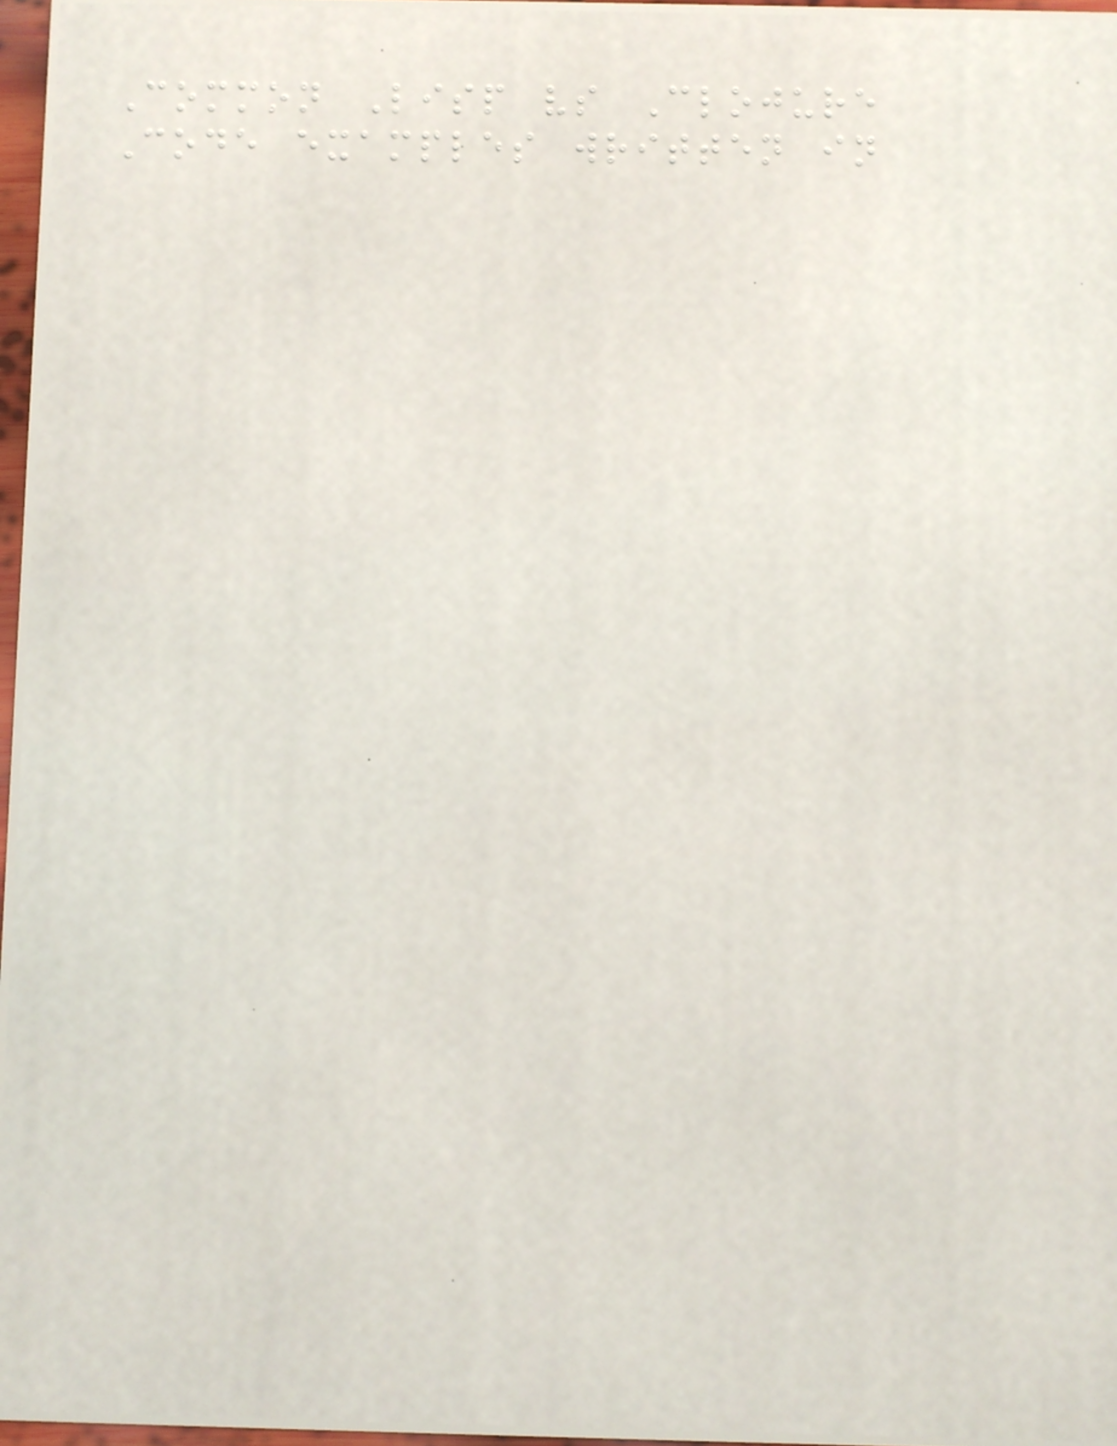Common Lisp vs Clojure
Code examples written in
